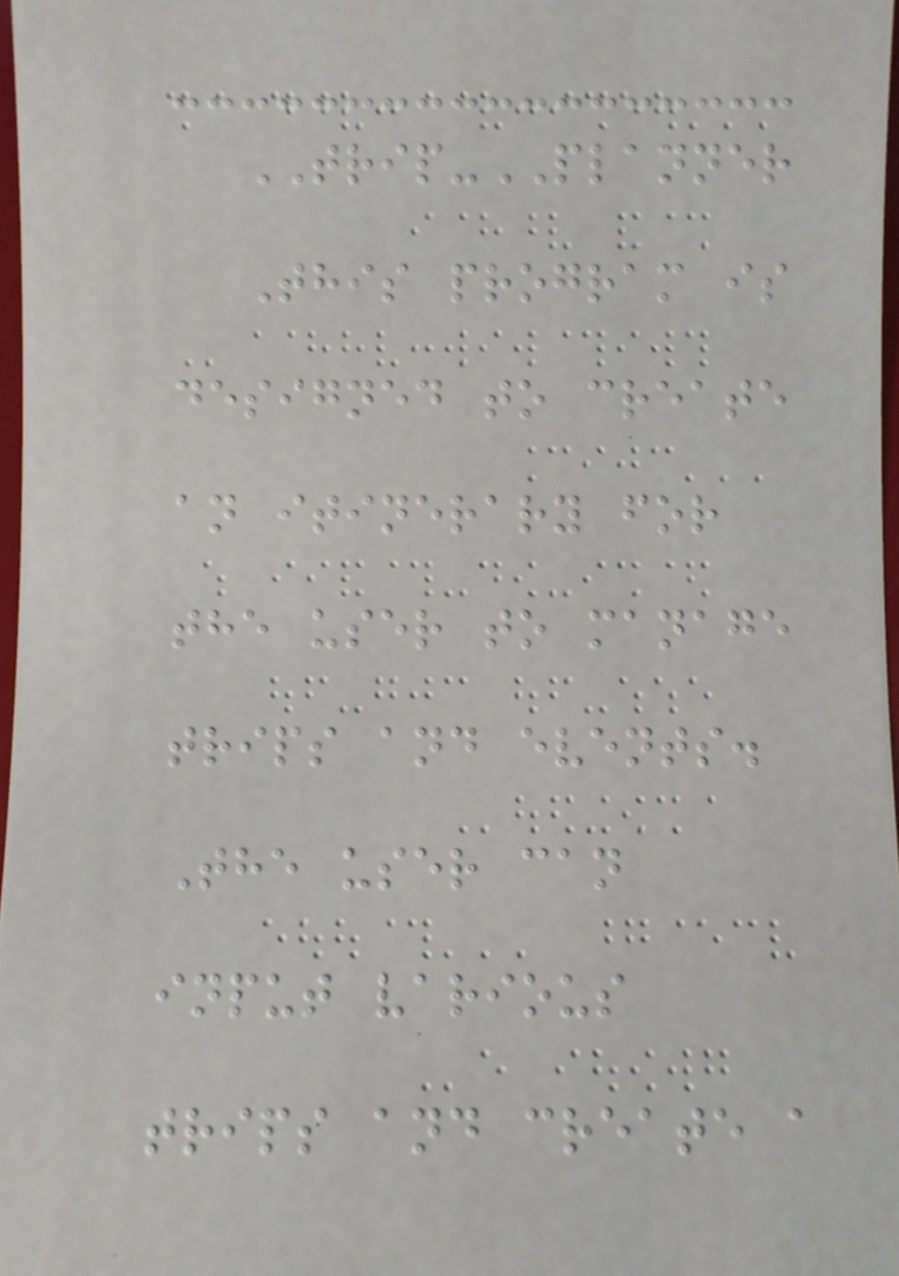TRIP-PLANNER
This program is
designed to create
an itinerary for
the user to manage
trips and events.
The user can
input various
trips and create a
